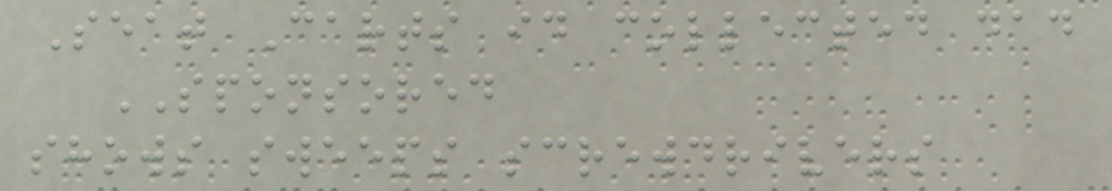Seat Carts id collected dad
SPONSORED
shows sweeps screwdrivers
